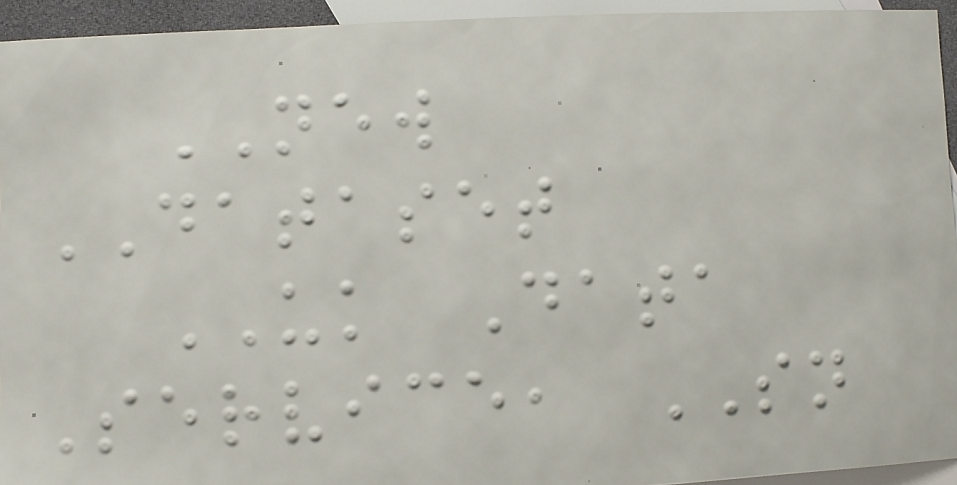NEW
DATASET
UK Data
Service, SN
